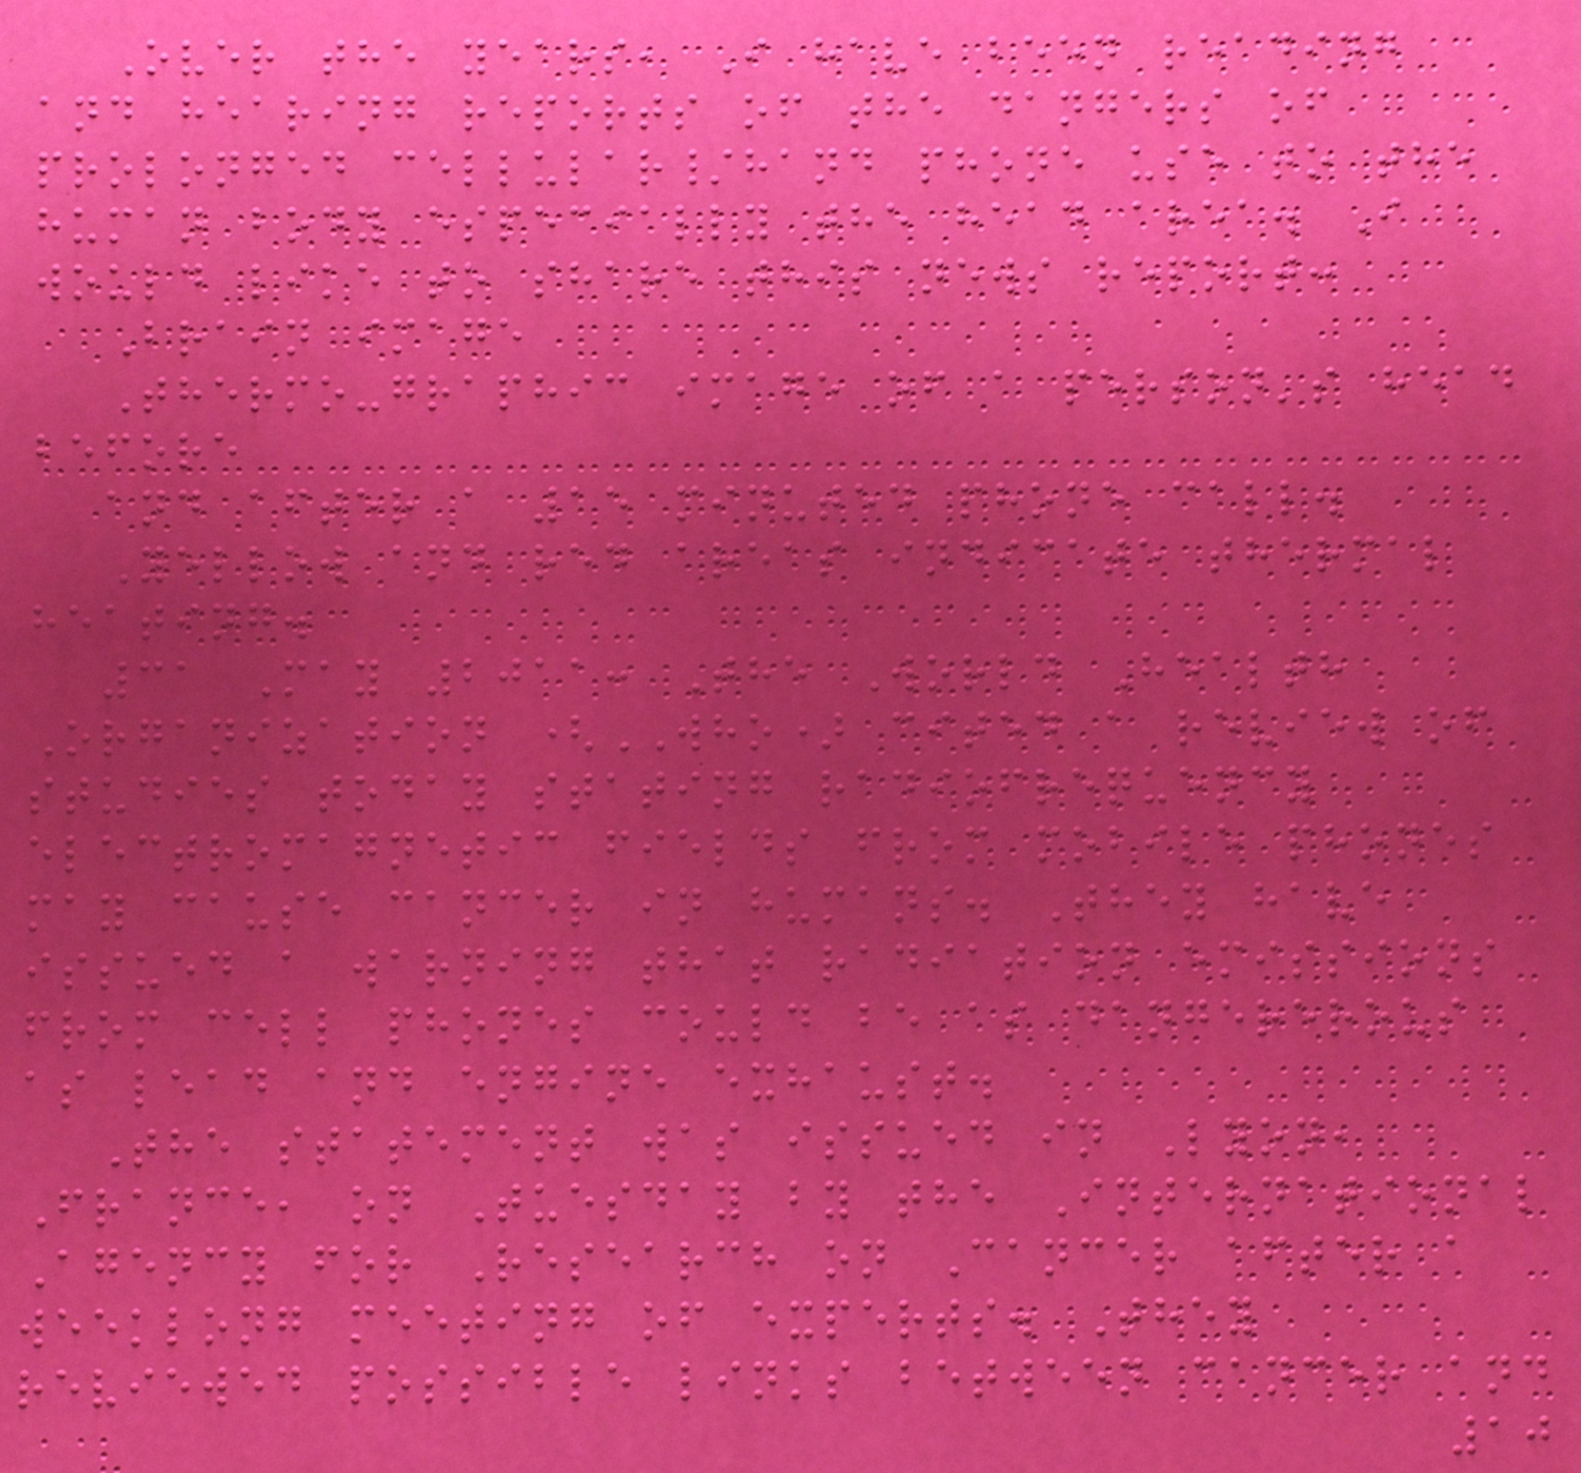Over the years, I have been reading
and hearing reports of the dangers of
prolonged cellular/hand phone use to the
human body especially the head area. I
would like to share this news report:
Brain image
Thermo-graphic image of a person's head
before
and after a 15 minuted phone call.
Yellow and red areas indicate thermal
heating.
31 May 2011: The World Health
Organization (WHO) cited a review of
studies today stating radiofrequency
electromagnetic fields from mobile phones
may cause cancer in humans. They have
issued a warning that radiation emissions
from cell phones could be as dangererous
as lead and engine exhaust.
The statement was issued in Lyon,
France, on Tuesday by the International
Agency for Research on Cancer after a
weeklong meeting of experts. They
reviewed possible links between cancer and
10
